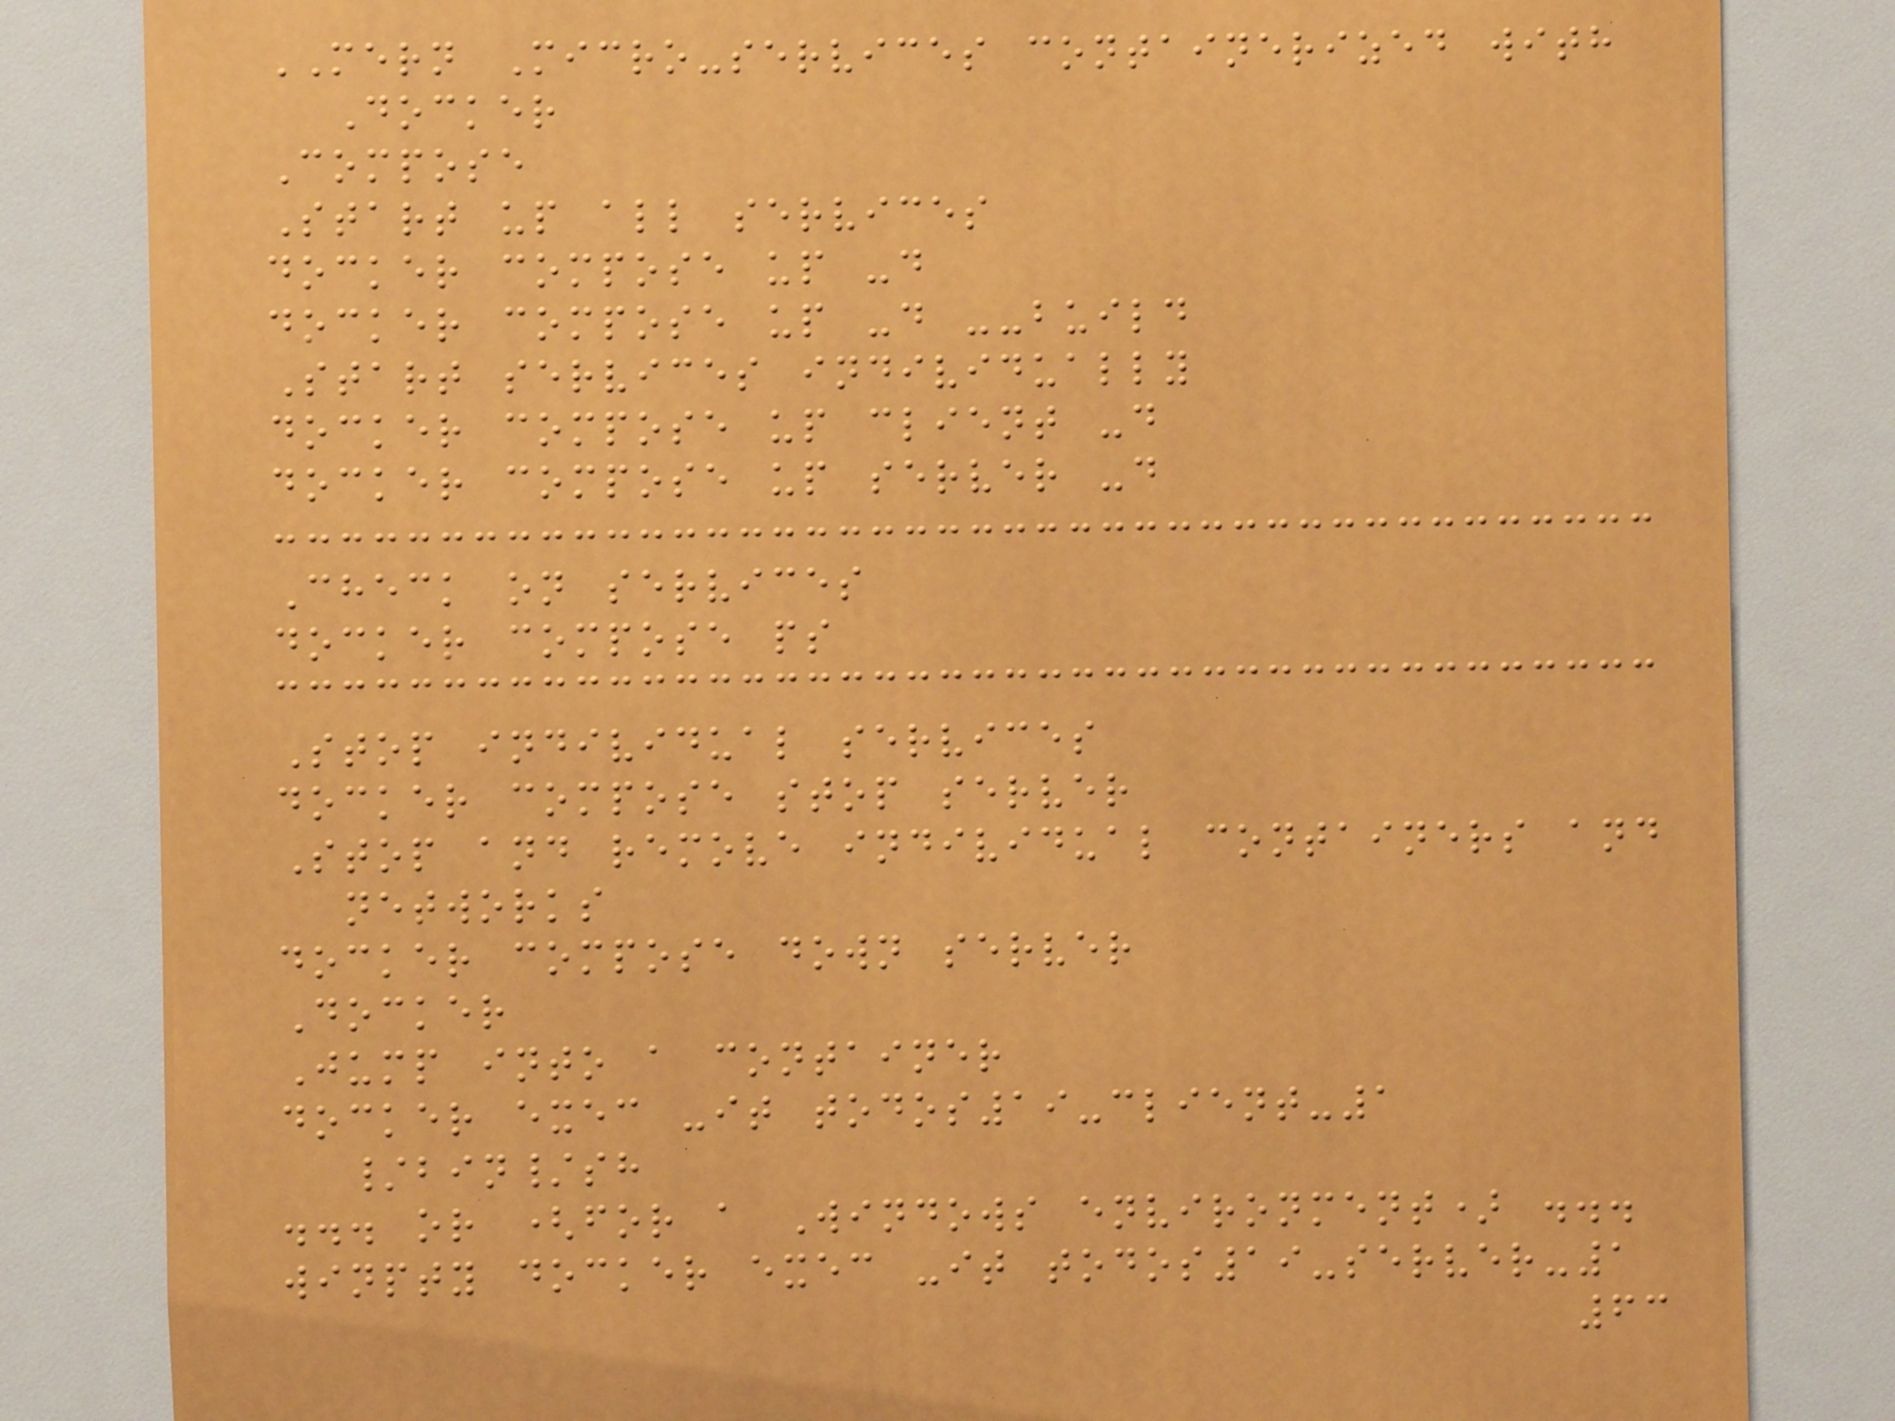MERN Micro-services containerized with
Docker
Compose
Start up all services
docker compose up -d
docker compose up -d --build
Start services individually
docker compose up client -d
docker compose up server -d
Check on services
docker compose ps
Stop individual services
docker compose stop server
Stop and remove individual containers and
networks
docker compose down server
Docker
Jump into a container
docker exec -it todos19-client-1
/bin/sh
... or (for a Windows environment) ...
winpty docker exec -it todos19-server-1
63
